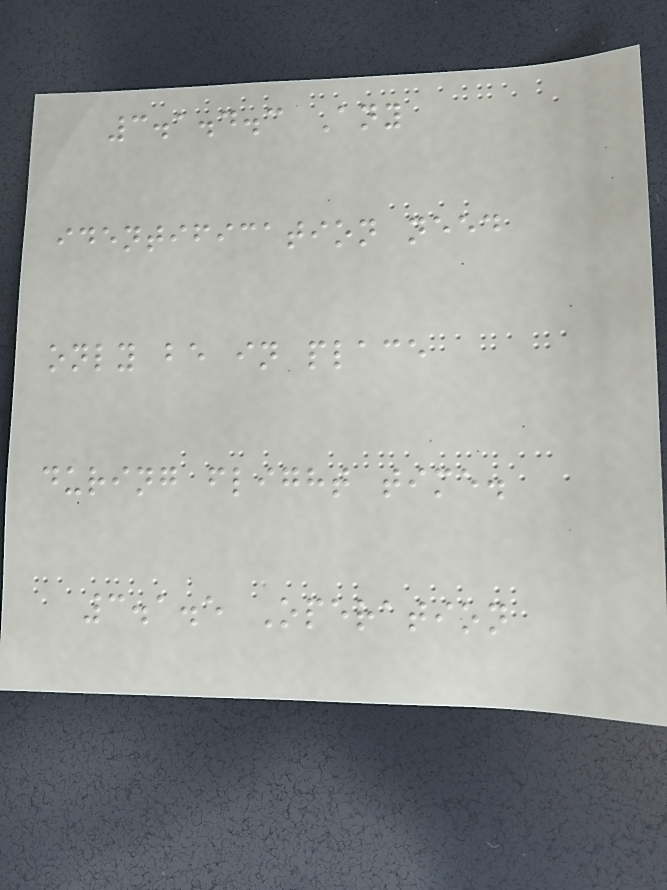3.1.4.3 Any
identification need
only be in place
during flight time.
3.1.5 Operation
